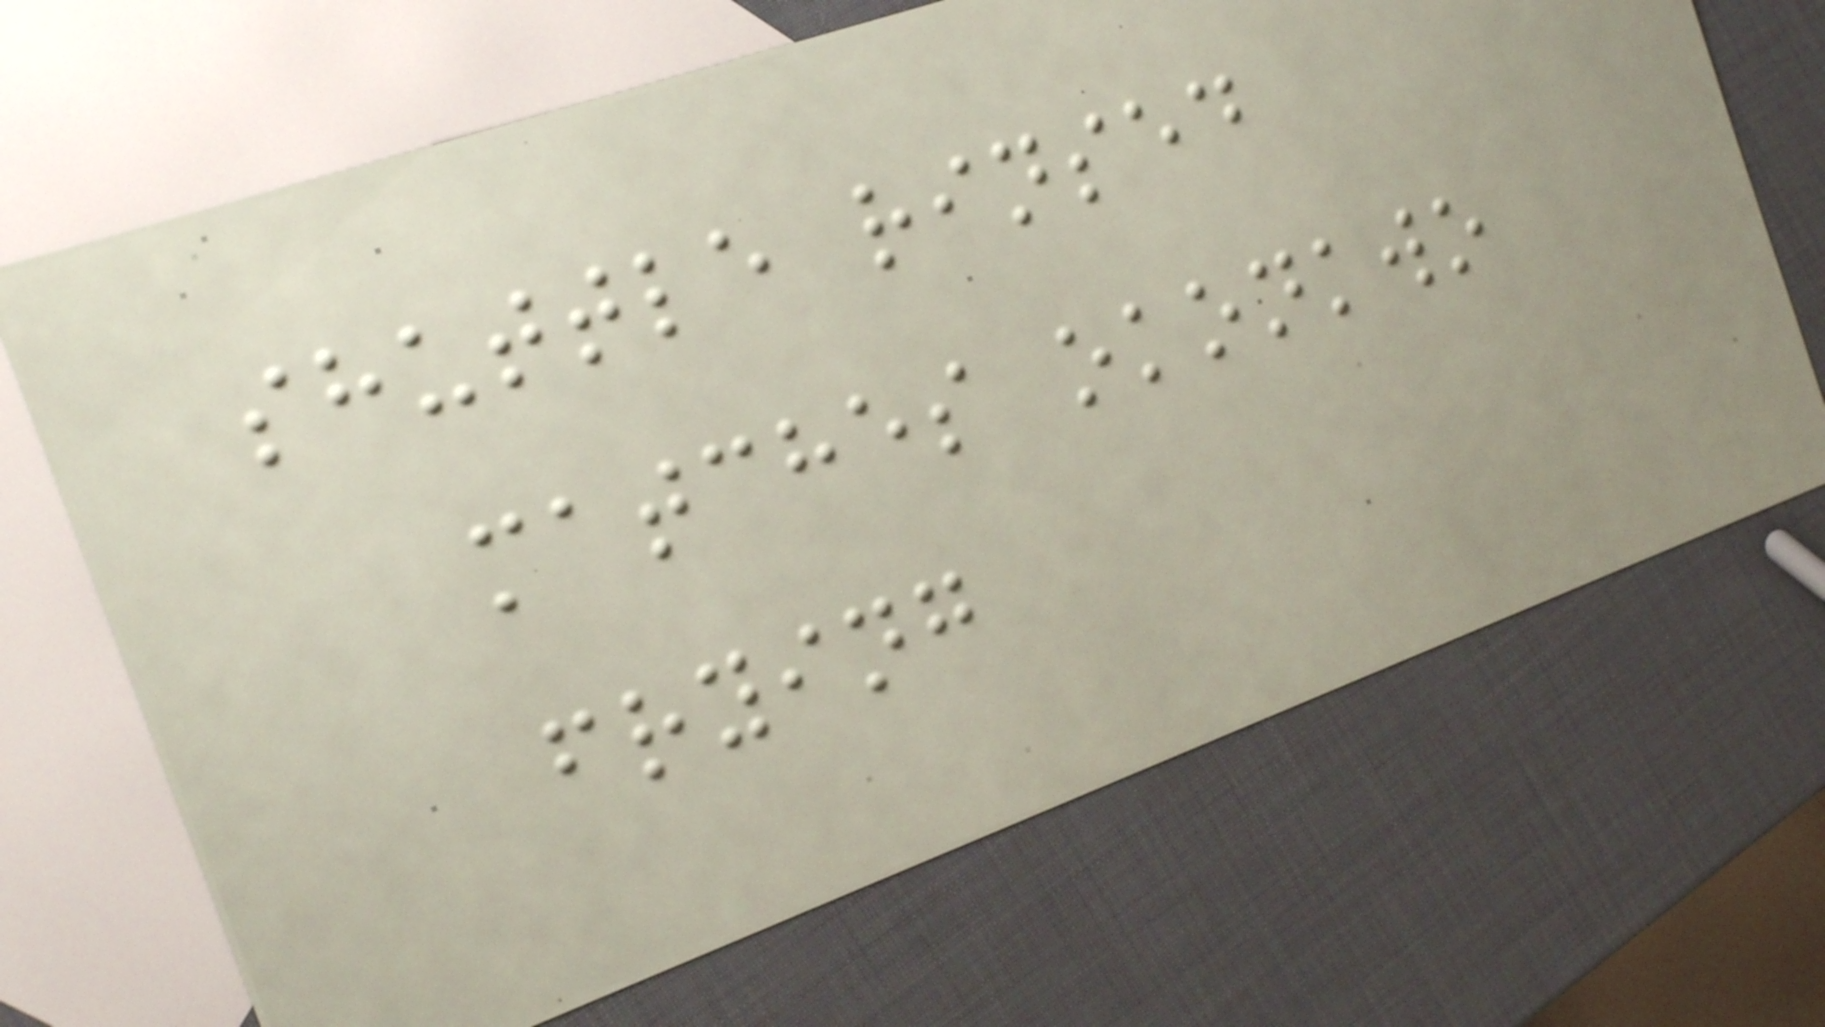shuttle rinsed
matches okonkwo
frying
